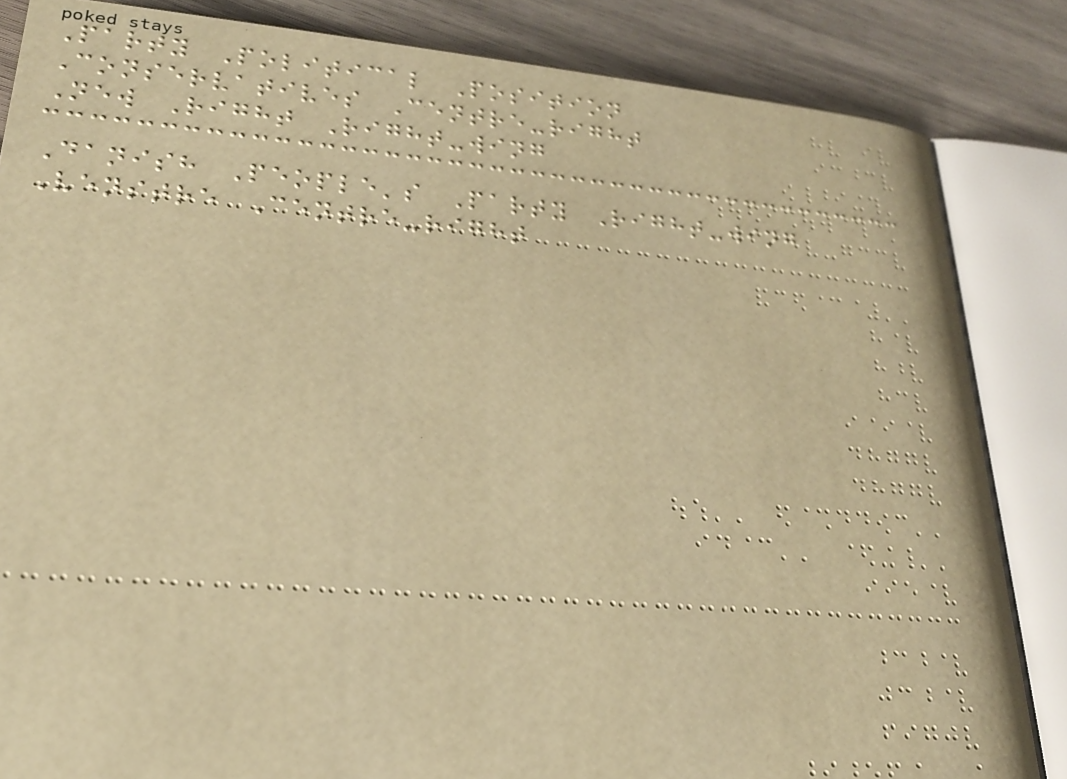Party Political Position
Conservatives Centre-right
New Right Right-wing
Danish People's Party Right-wing
Venstre Centre-right
